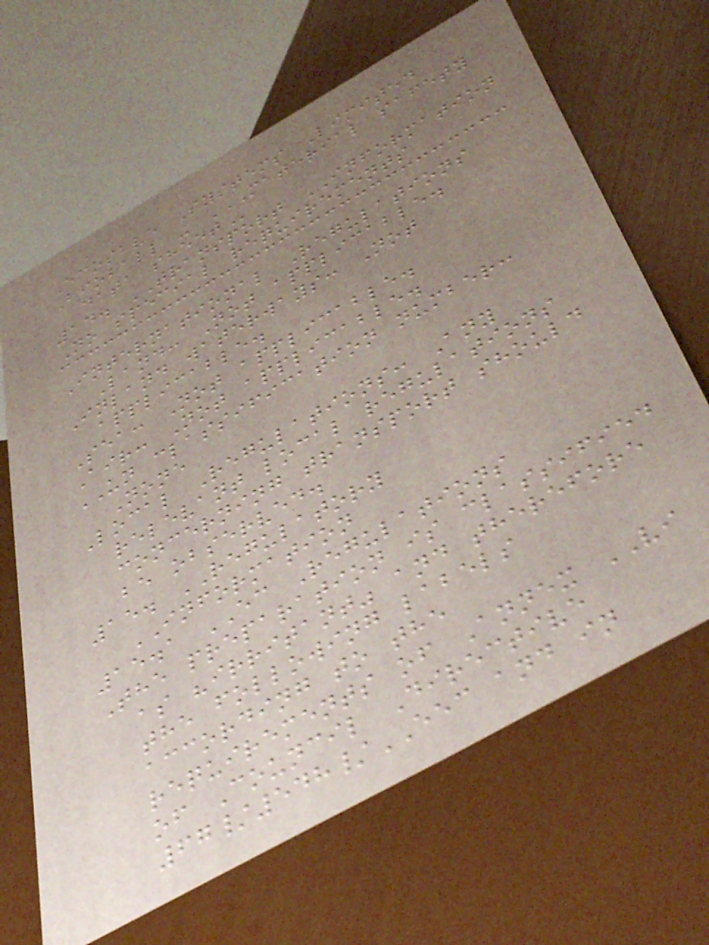Ecosave Systems Limited
Bioball - MATERIAL SAFETY
DATA SHEET
14. TRANSPORT INFORMATION
No special requirements
International Regulations
Land: Not applicable.
Inland waterways: Not
applicable.
Sea: Not applicable.
Air: Not applicable.
UN classification number:
None
Local Regulations: Any
relevant local regulations
concerning transport should
be observed.
15. REGULATORY
INFORMATION
15.1 EC Regulations
The preparation is classified
as "irritant" and therefore
the following labels
according to the
requirements of Annex VI
of Council Directive
67/548/EEC and in
